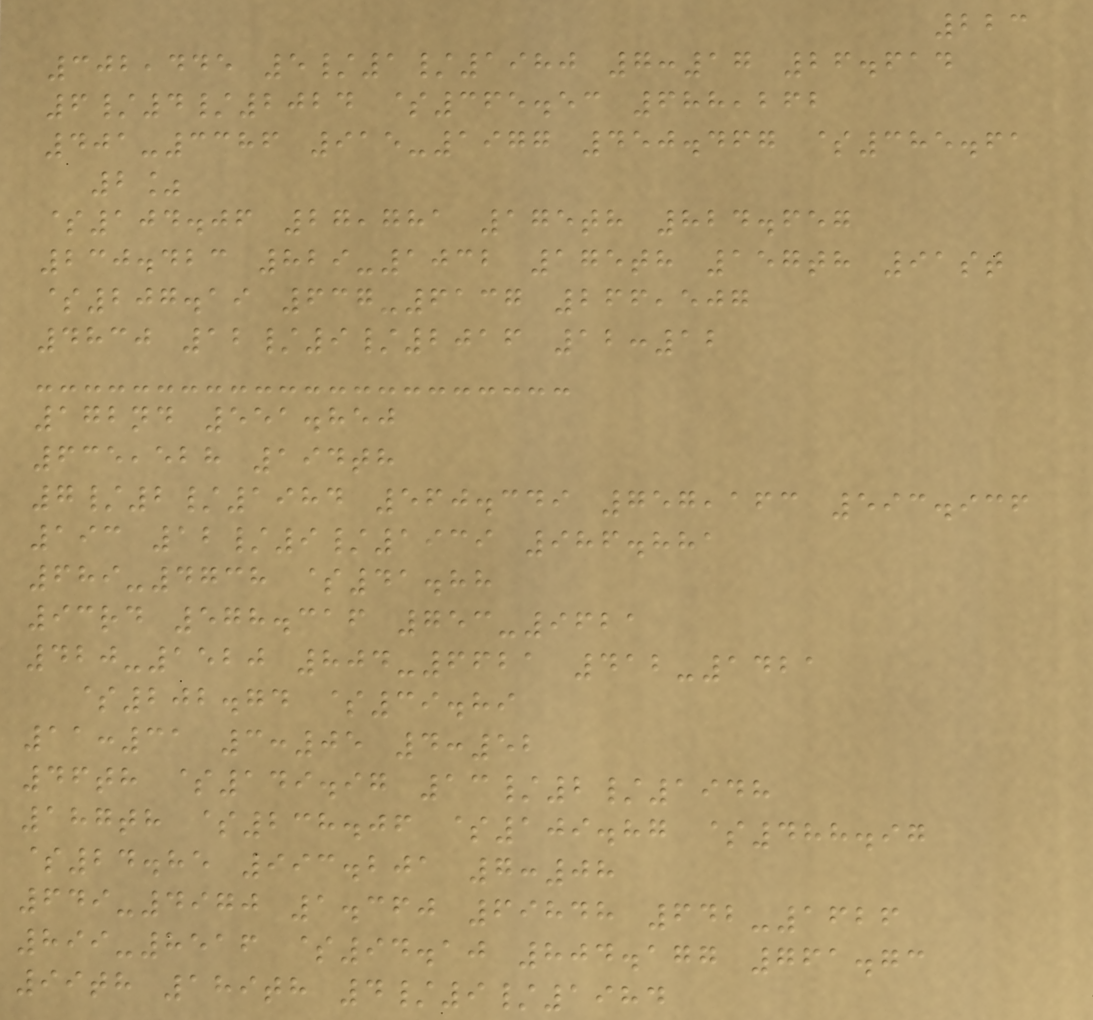223
302,445 5/1/1980 7:17 26.614
6/4/2024 $365.53 688,262
401-3386 915-1977 450.467 $385.61
2%
$104.06 27,781 175th 824.657
230.423 829-1032 175th 157th 91st
$207.19 637-6137 266,507
4830 12/9/2016 12:12
172nd 551.850
635,528 194th
7/2/1984 560.349 757,163 593.936
193 12/9/1939 986.881
689-4738 $41.88
93rd 578.316 753-9621
420-1520 804-6621 412-1421
$202.74 $39.89
11:31 3:05 4:52
46th $149.97 13/2/1948
187th $238.06 $109.87 $488.97
$24.85 993.201 7:08
649-4970 1.360 69848 642-1626
899-8516 $94.10 804.177 761.73
99th 189th 4/9/1984
